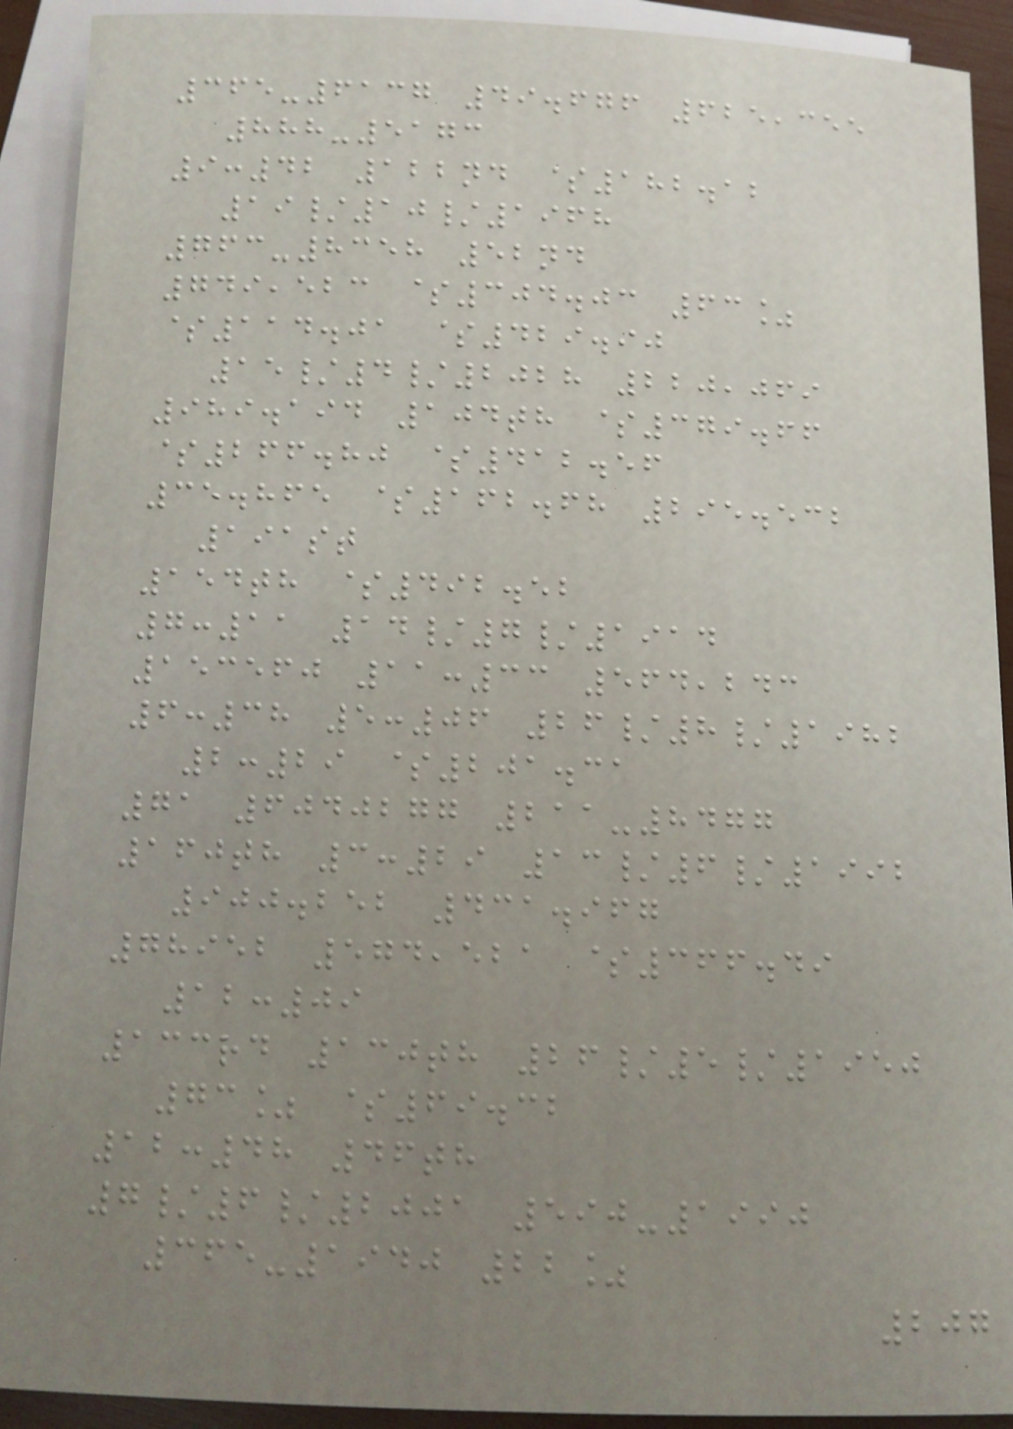365-6137 49.676 625,355
888-5173
9:42 122nd $182.12
19/10/1968
763-8358 52nd
749,523 $304.03 63%
$114.01 $429.90
15/4/2028 220,069
989.194 104th $379.66
$266.80 $412.56
35.865 $162.68 295.532
191st
154th $492.52
7:11 14/7/1914
153560 11:33 564,243
6:38 5:06 26/8/1982
2:29 $201.31
71 6040277 211-8477
160th 3:29 13/6/1992
900.252 431.967
78952 574,521 $366.49
12:09
133rd 130th 26/5/1950
73% $69.32
12:48 46th
7/6/2001 590-1990
365-1940 22%
207
